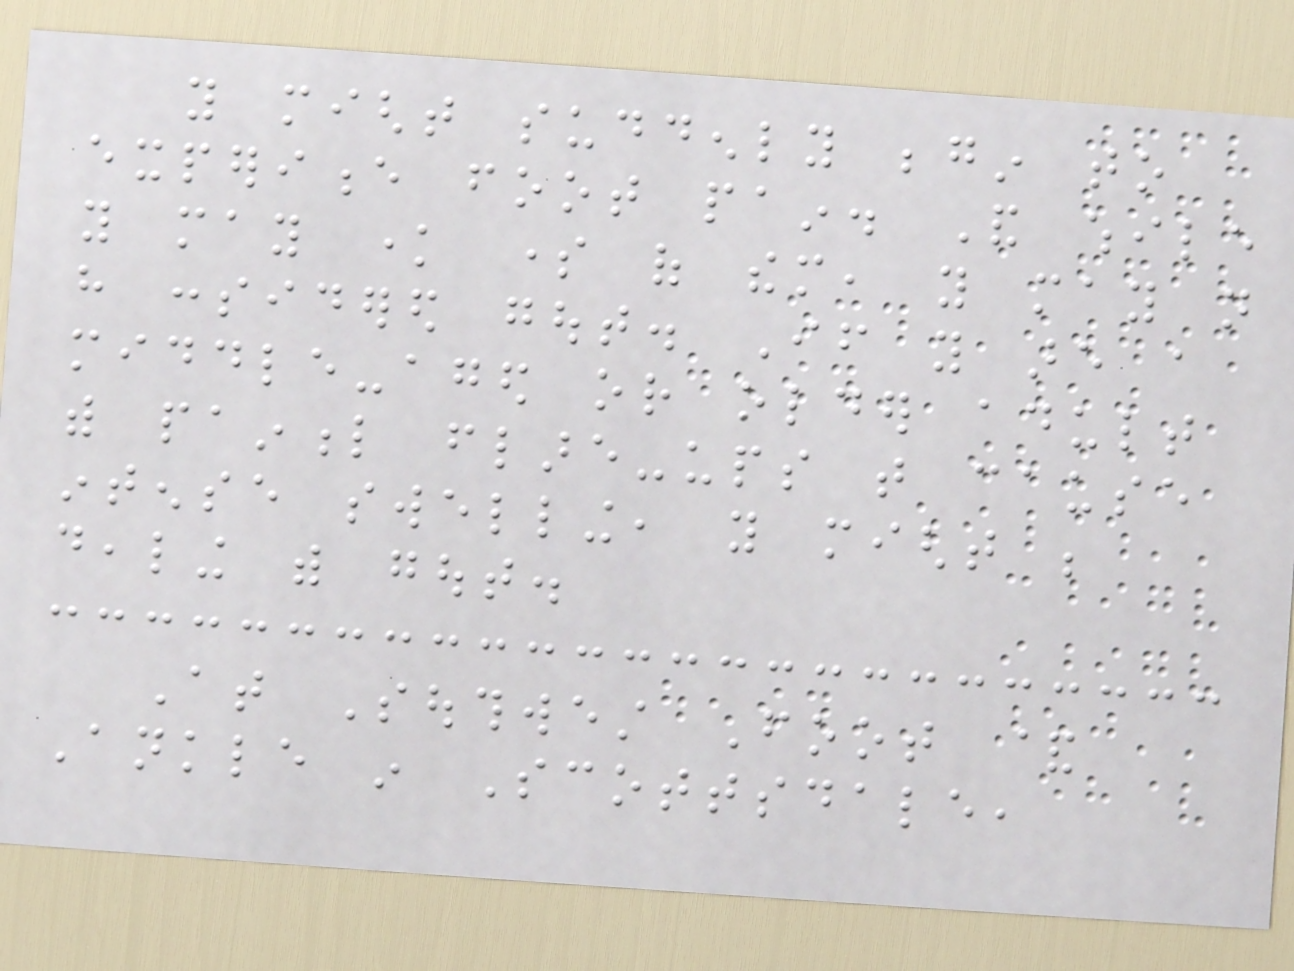you might suddenly begin to
experience foot pain. And while
you may know some of them, you may not
have considered gout. If you are a
middle-aged or older adult
with painful flare-ups that cause
intense swelling, you might be
dealing with gout.
At Southwest Foot &
Ankle in Scottsdale,
